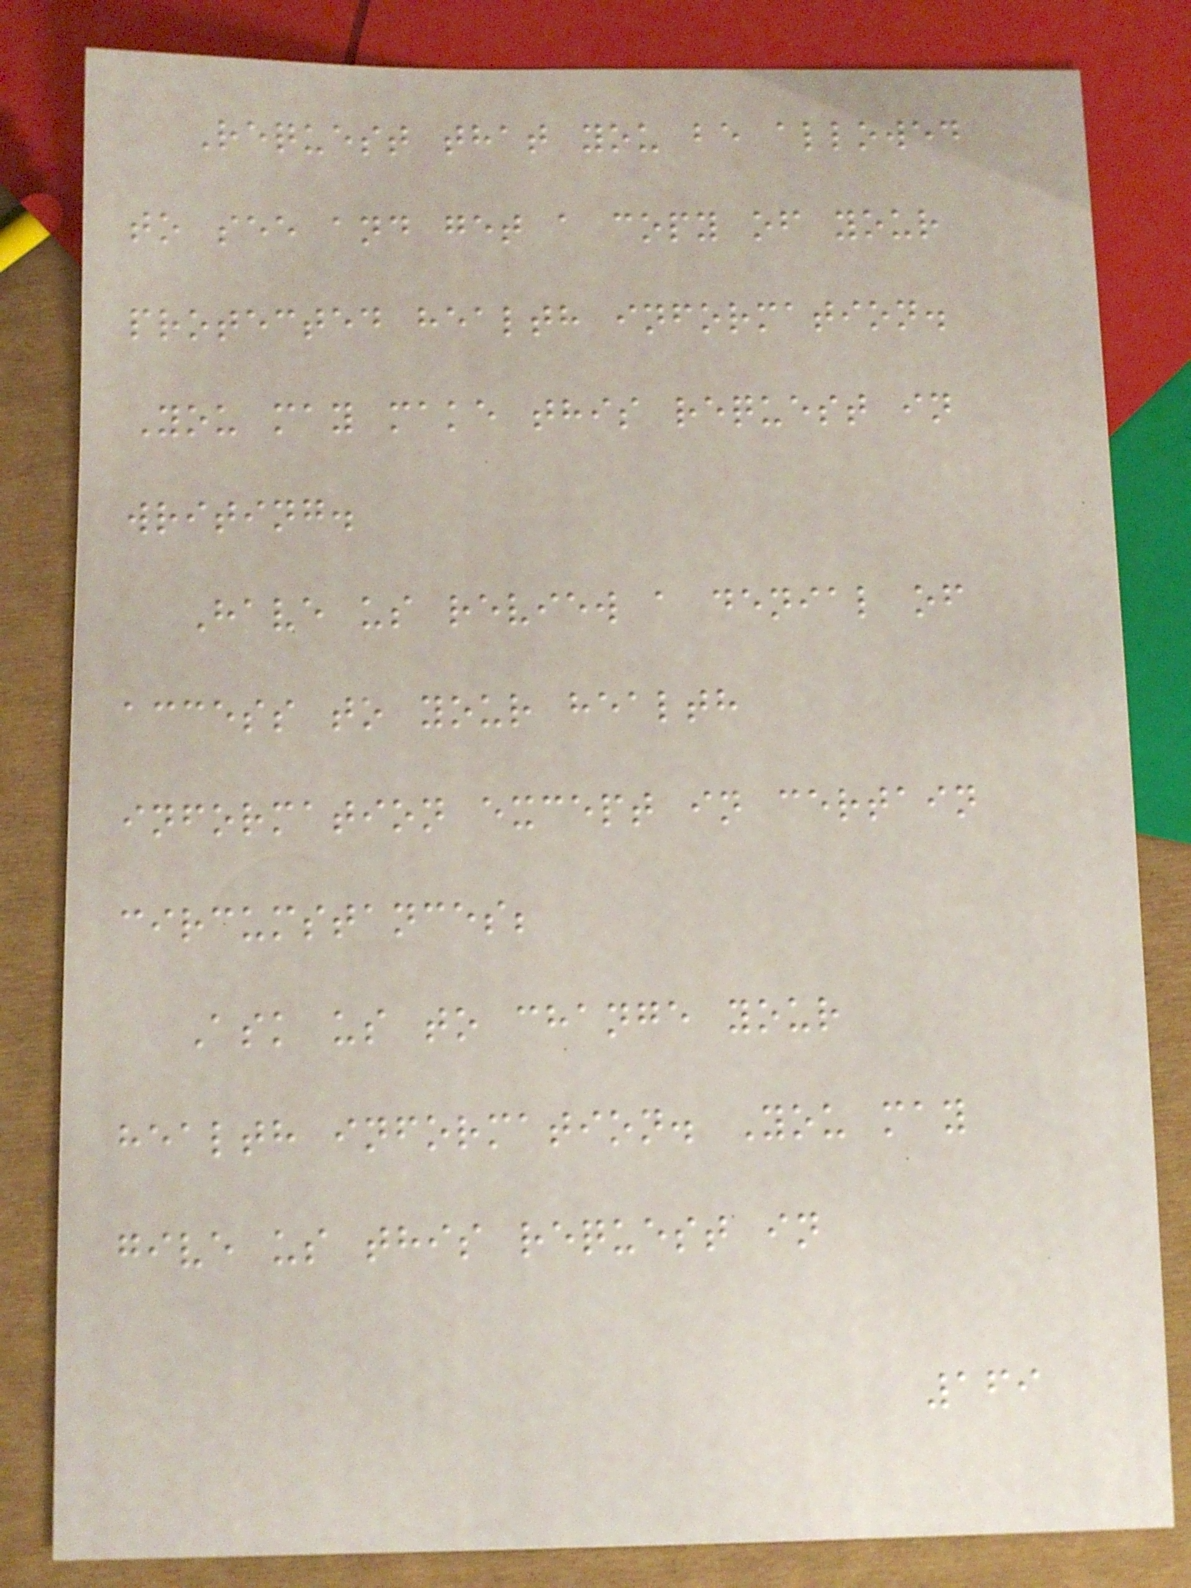Request that you be allowed
to see and get a copy of your
protected health information.
You may make this request in
writing.
Have us review a denial of
access to your health
information except in certain
circumstances;
Ask us to change your
health information. You may
give us this request in
169
